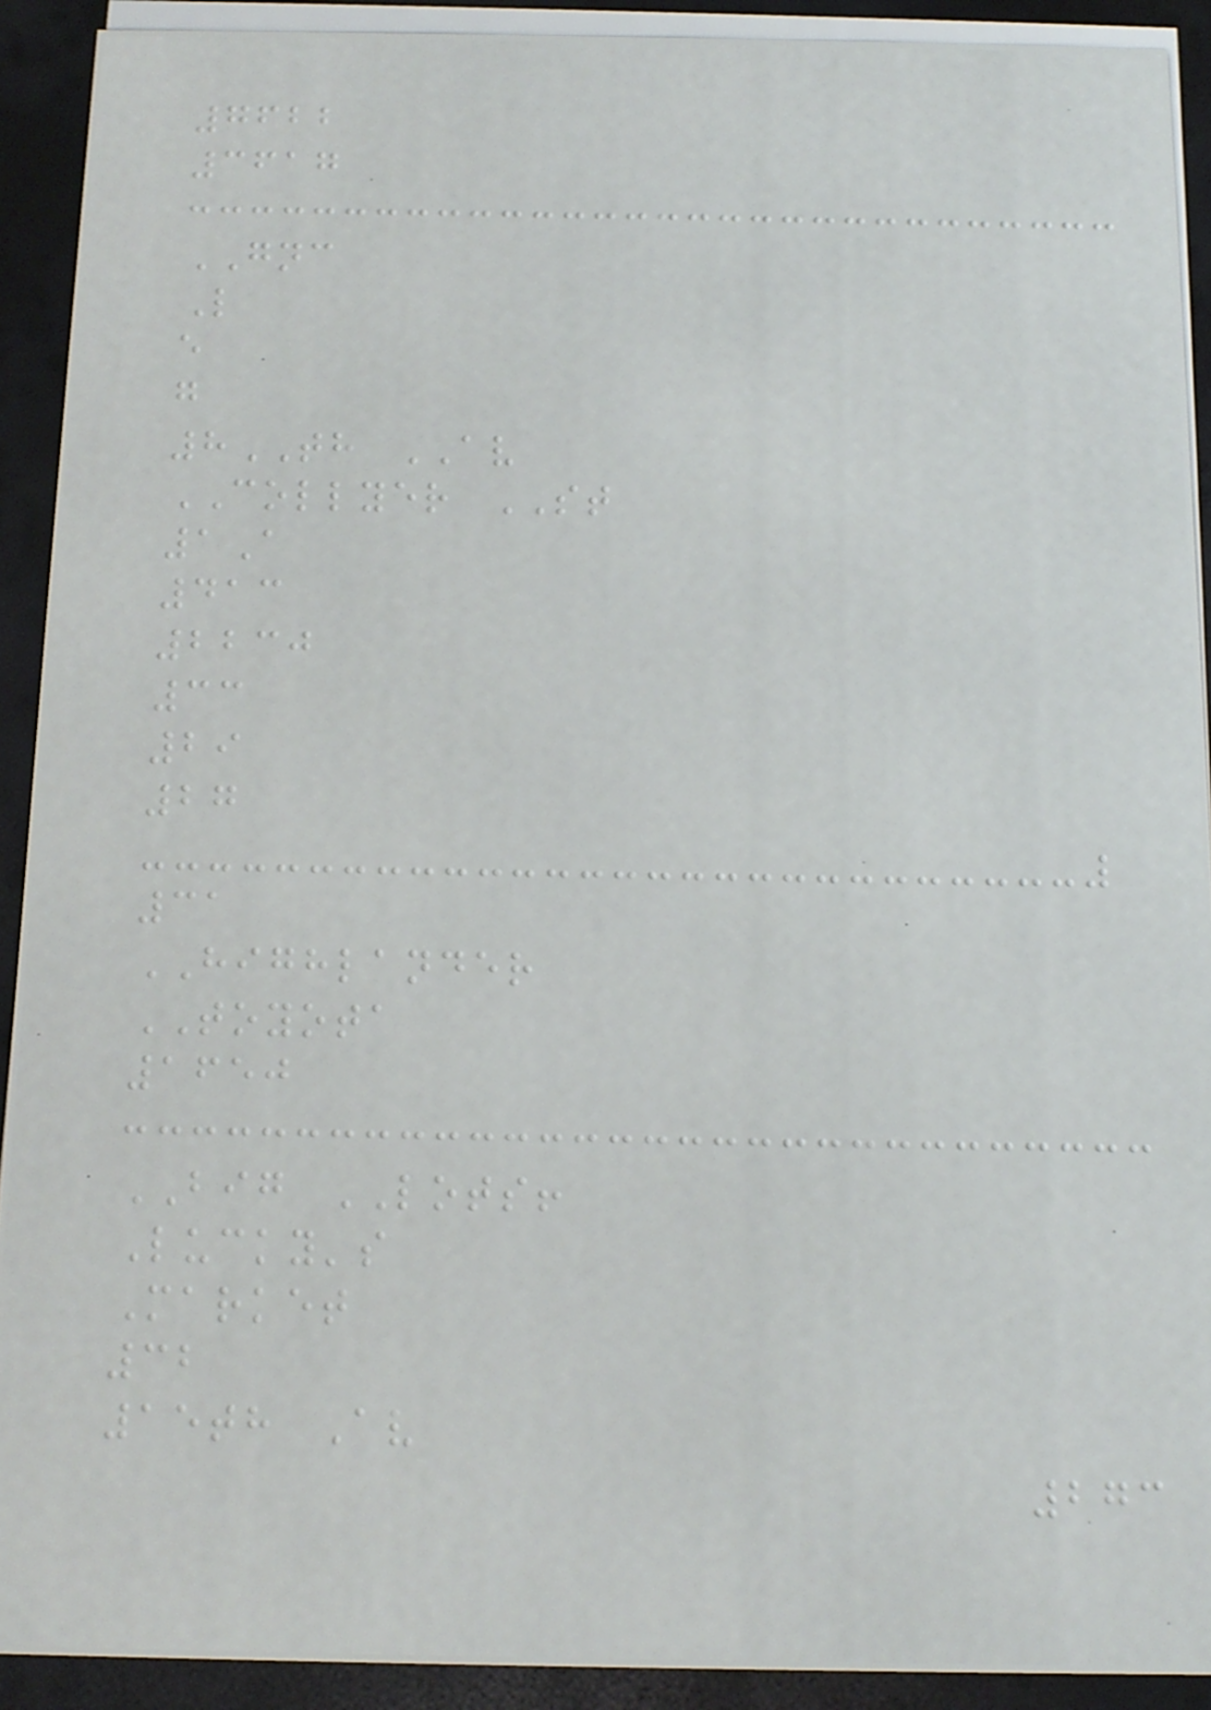7622
3617
GNC
L
e
g
8TH AV
COLLYER ST
1A
413
2230
33
29
27
31
HIGHLANDER
TOYOTA
1650
BIG LOTS!
Lucky's
Market
32
15th Av
273
